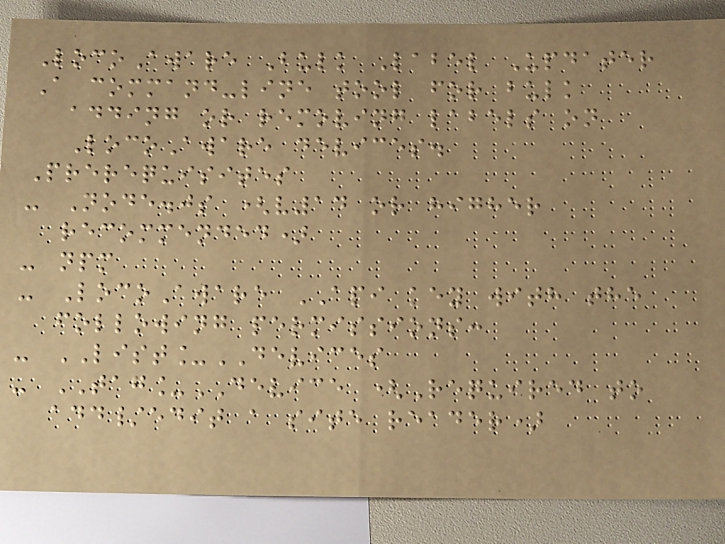LocoAware Bulk Label Updater
A command-line tool for bulk
adding or removing labels on
LocoAware devices.
Prerequisites
- Node.js (v14 or higher
recommended)
- npm
- LocoAware API key with the
following permissions:
- LIST_DEVICES
- TAG_DEVICE (Required to
add/edit a site reader)
